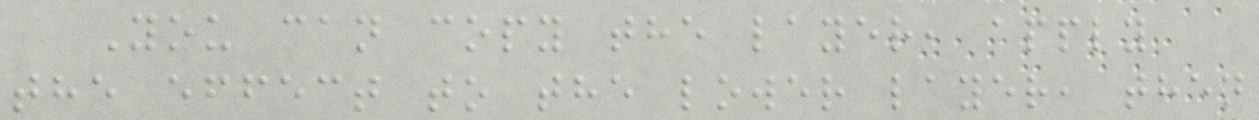You can copy the layer, apply
the effect to the lower layer, then
